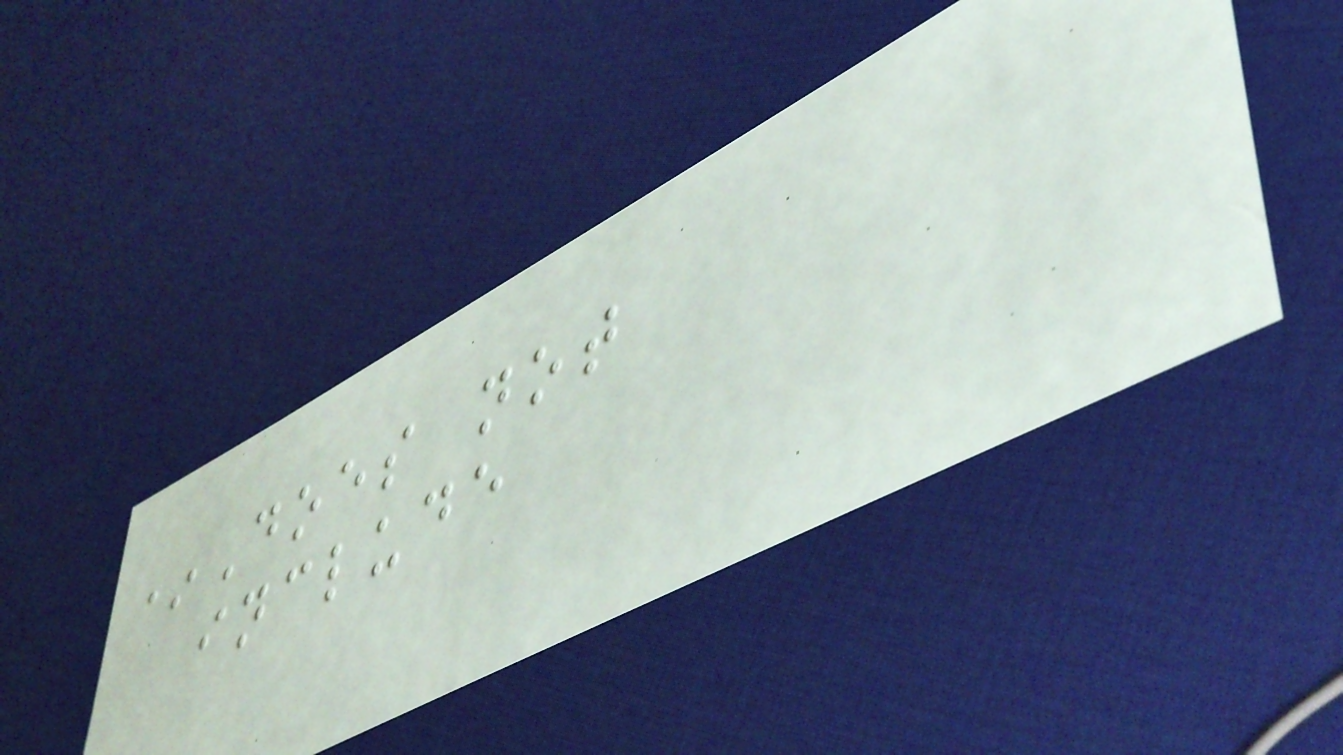*Does not
include
